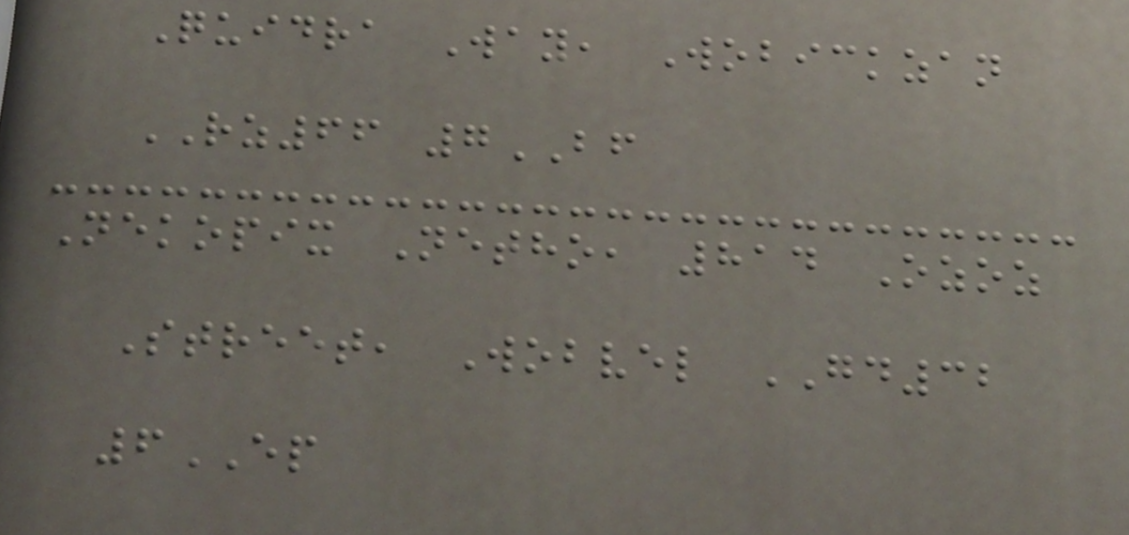Quidra Way, Wobickzan
RZ66 7BF
Nekopix Netho, 814 Ozoz
Street, Wobvel GD32
6EP
